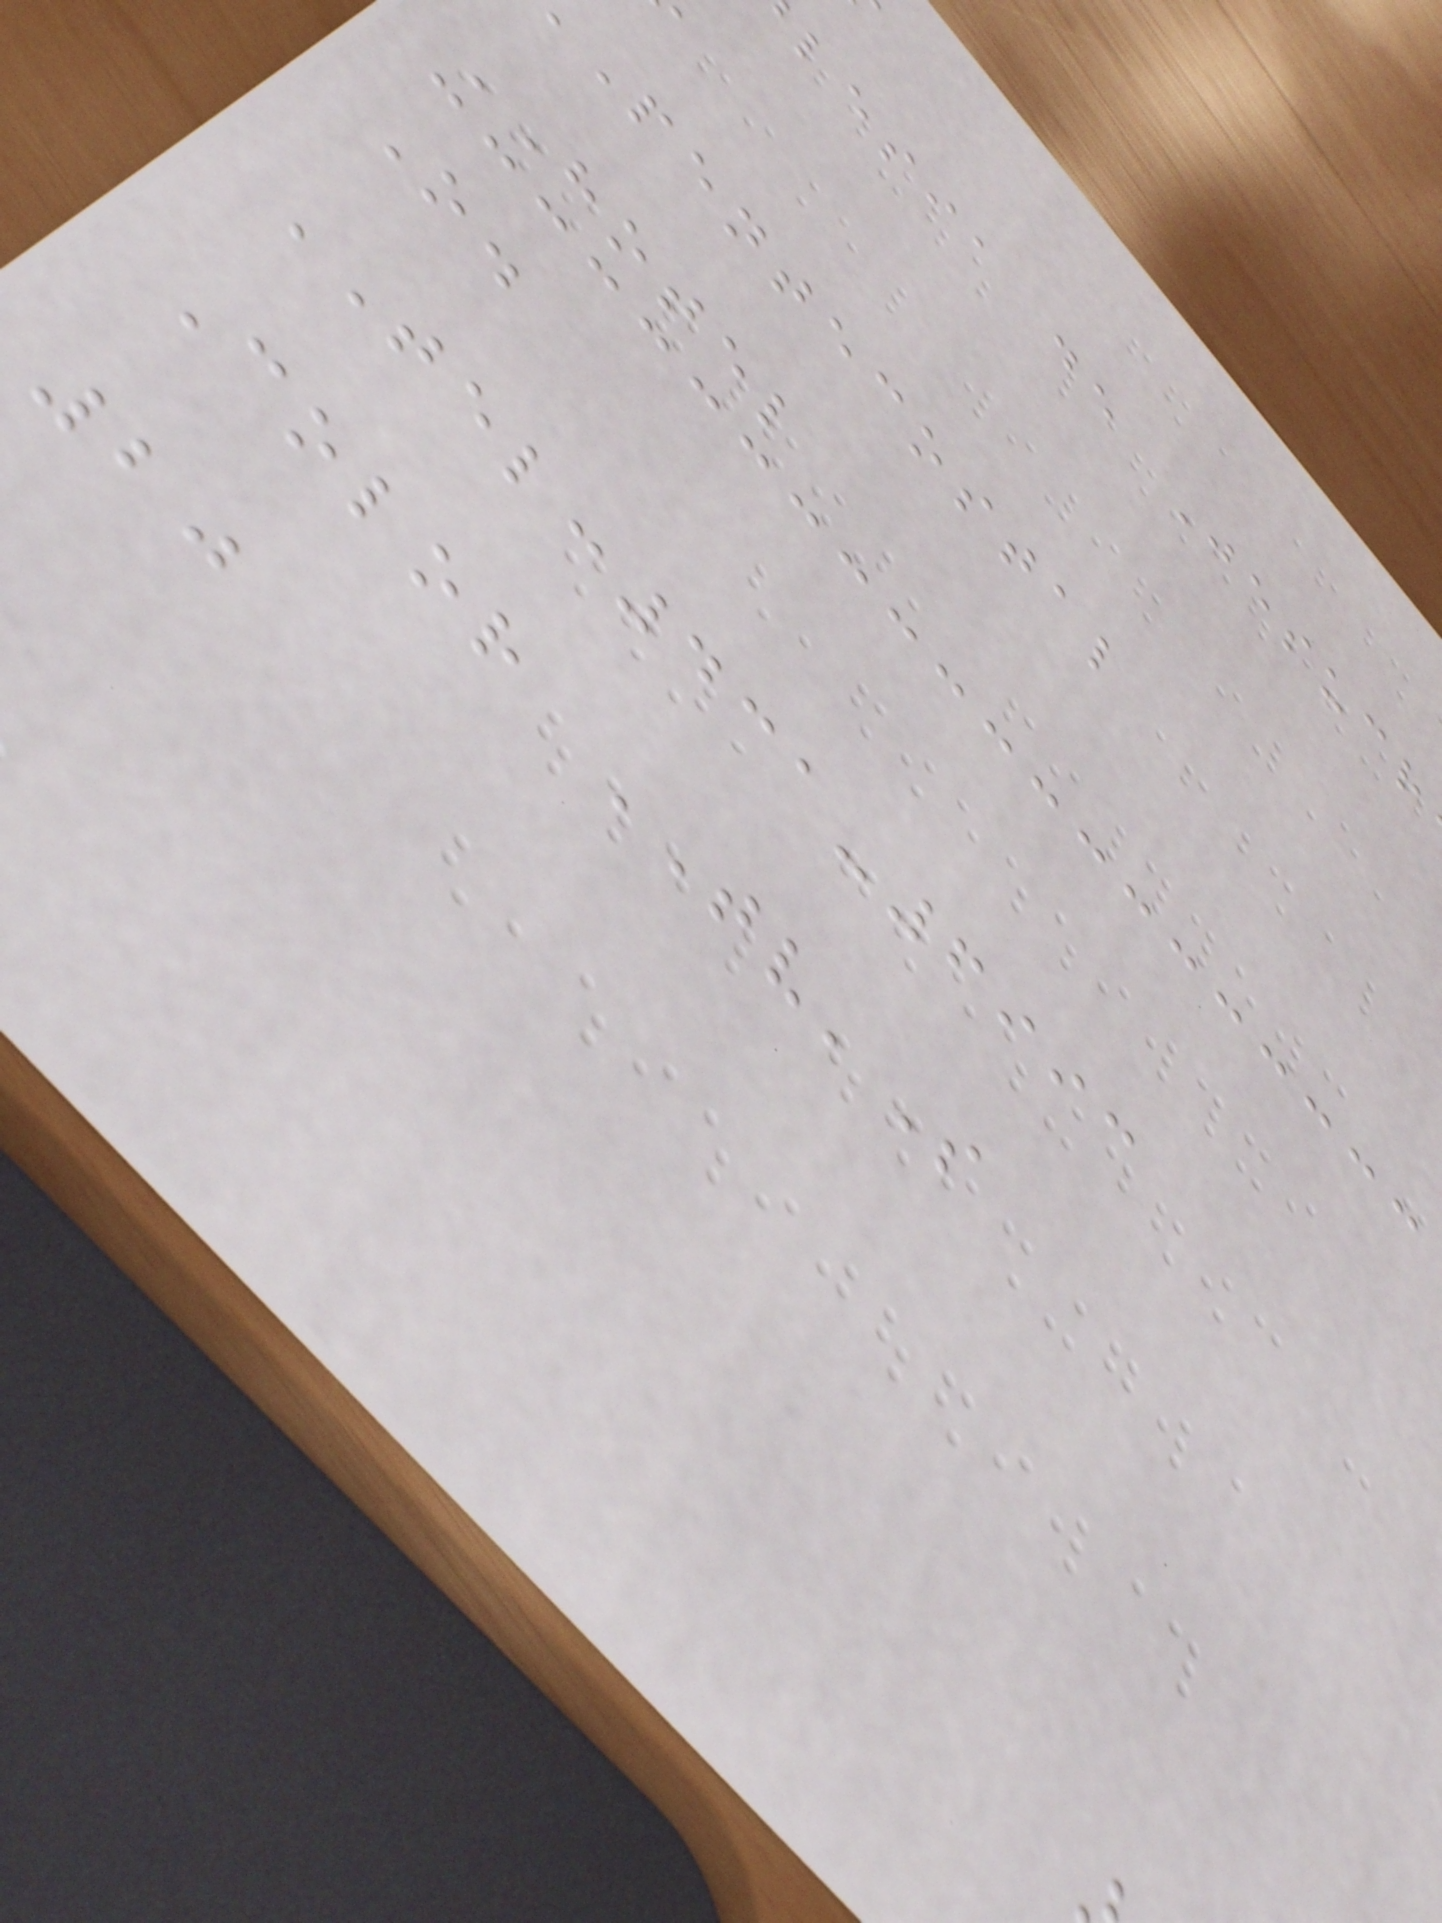lesia de Jesucr
pentecostal
HOTEL
O.
TEL:431-6993
Color TV'S
20
